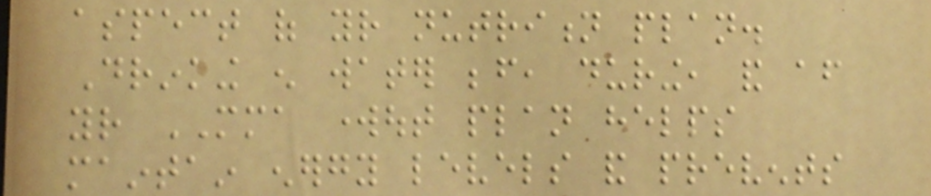aspect of your nutrition plan.
Drinking enough water before, during, and after
your MMA workout plan helps
maintain energy levels and prevents
